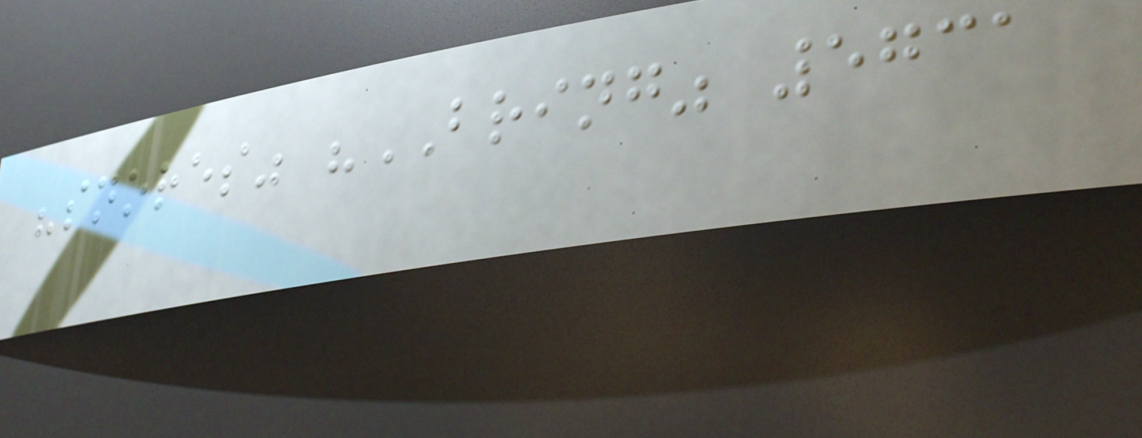"snores" "BRING" 5731
